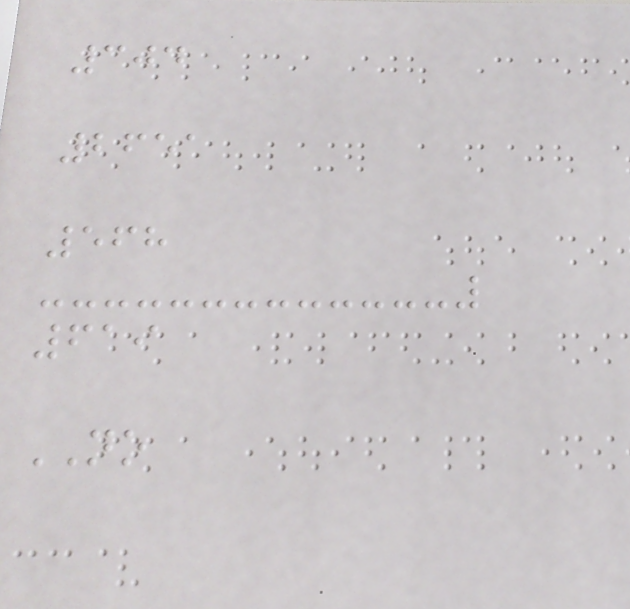304
2651
568
619
NO
